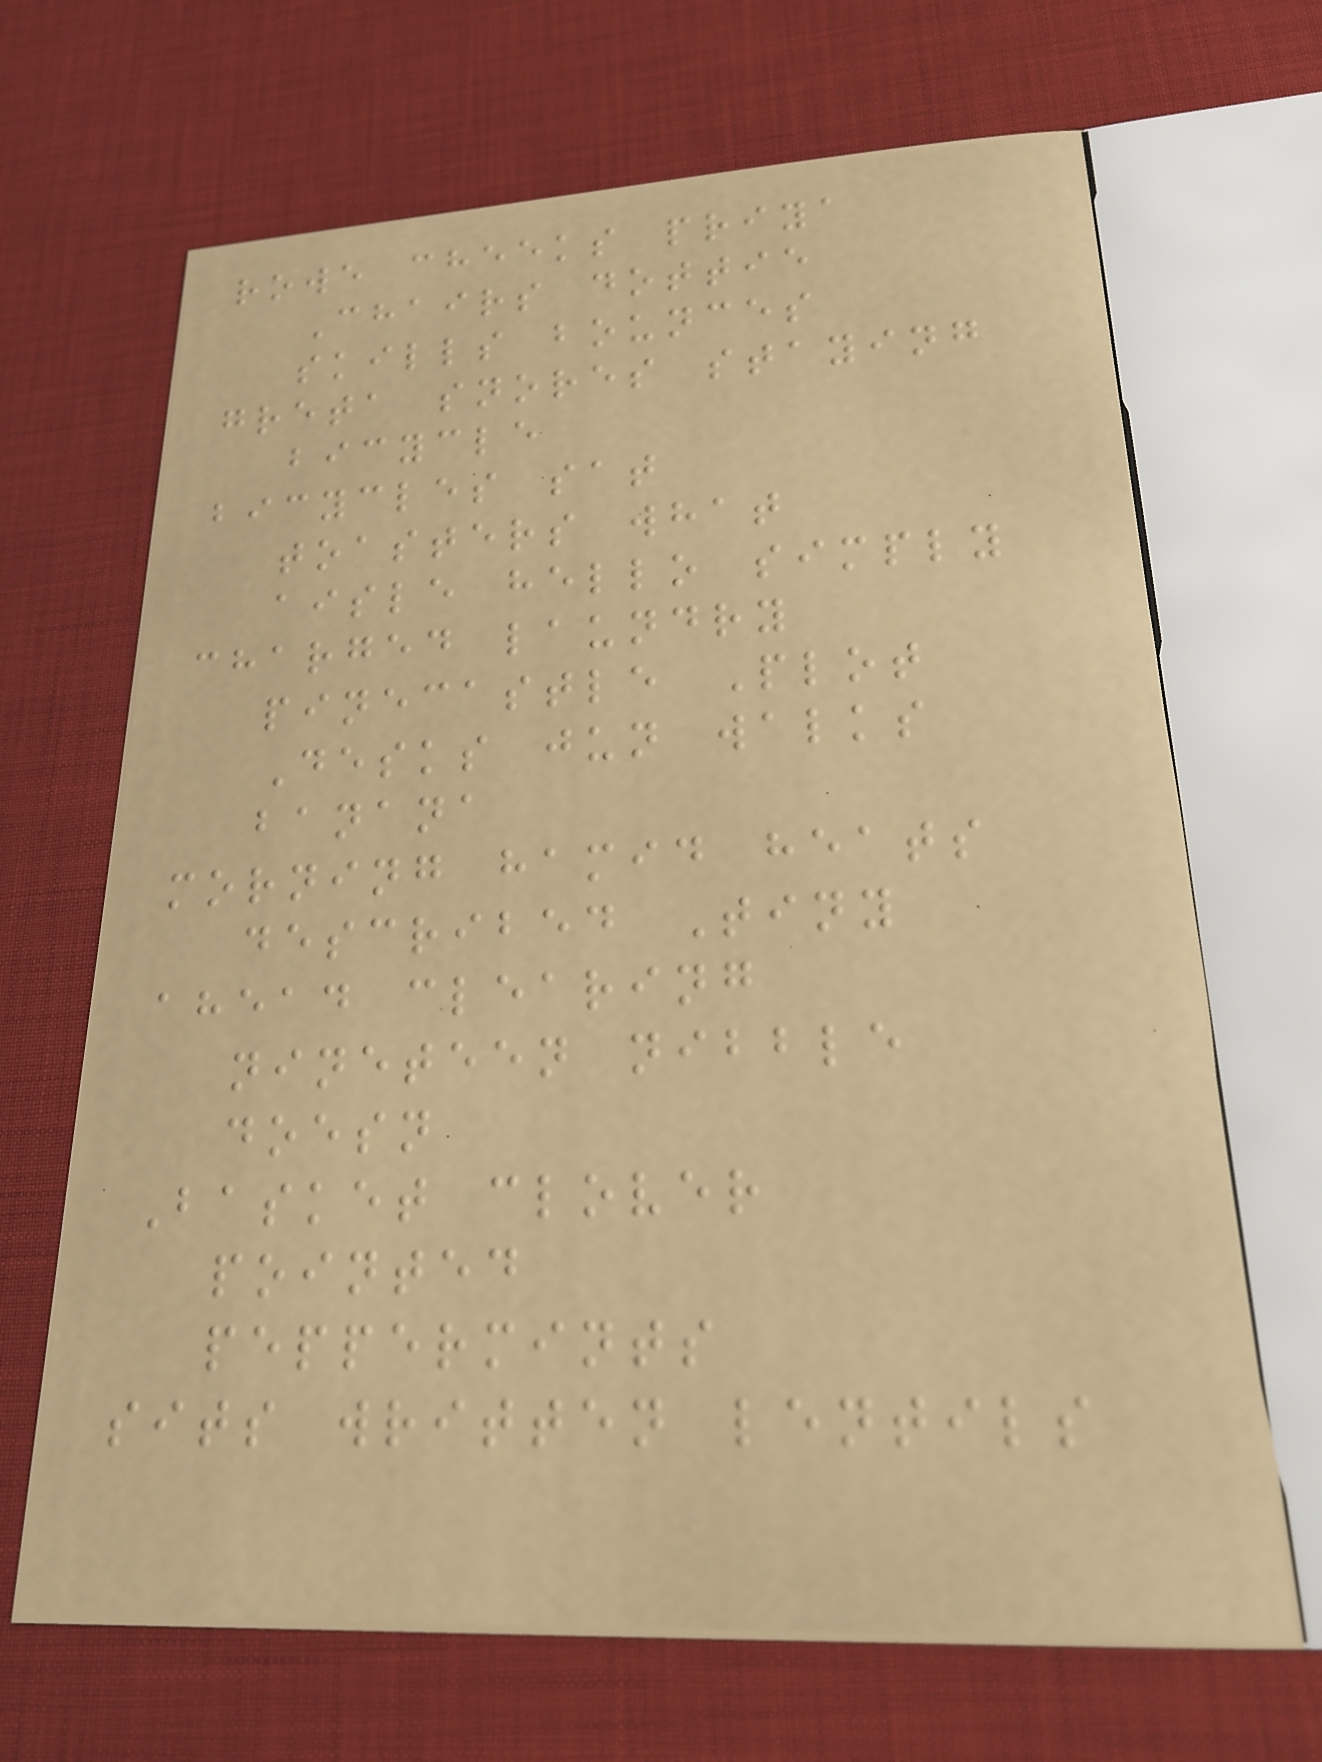rowe cheeks priya
Chairs dottie
skills bounces
greta snores staying
bicycle
bicycles sat
toasters what
aisle hello simply
charged laundry
pinecastle Plot
Desks jun walks
banana
morning hamid heats
described Tiny
ahead clearing
nineteen nibble
doesn
Basket clover
pointed
peppermints
sits written lentils
